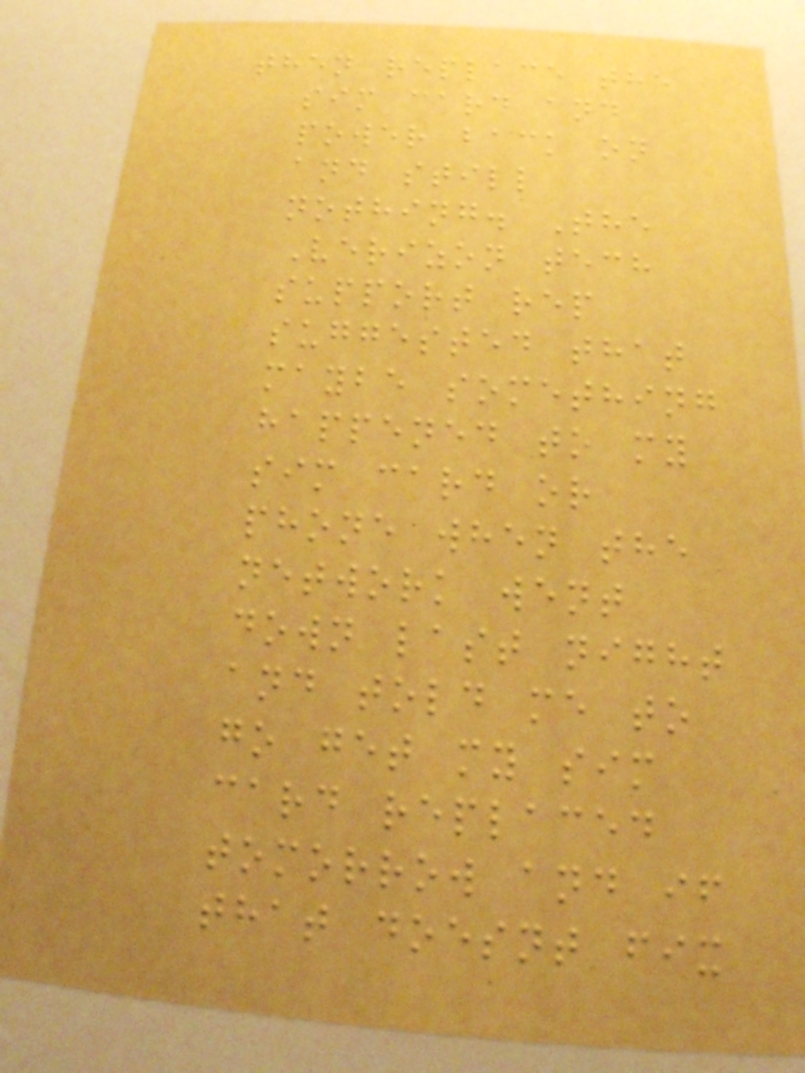then replace the
sim card and
power back on
and still
nothing. The
Verizon tech
support rep
suggested that
maybe something
happened to my
sim card or
phone when the
network went
down last night
and told me to
go get my sim
card replaced
tomorrow and if
that doesnt fix
